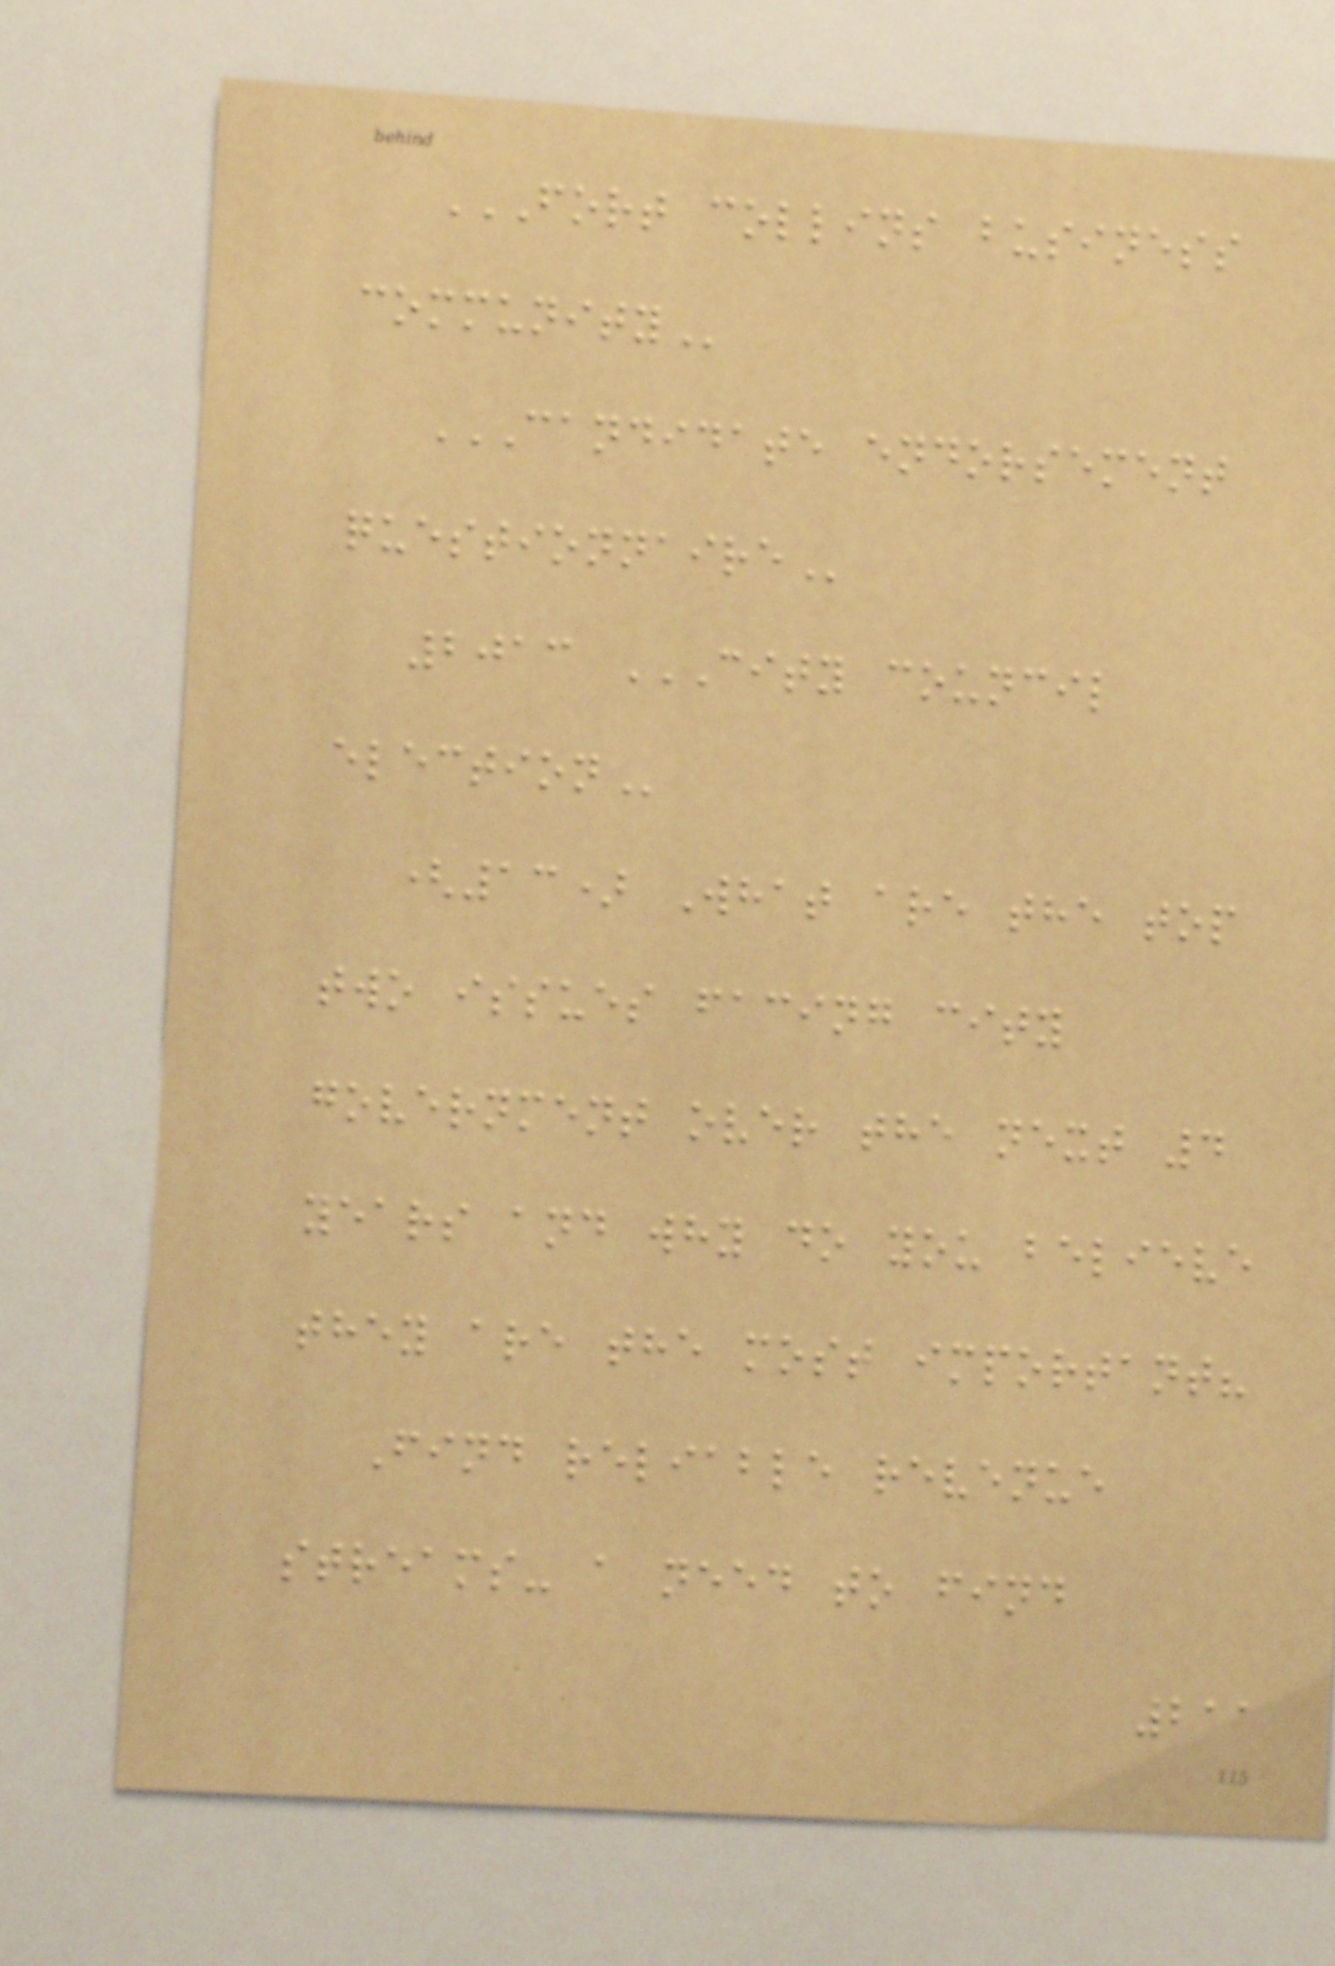FORT COLLINS BUSINESS
COMMUNITY
CANDIDATE ENDORSEMENT
QUESTIONNAIRE
2013 CITY COUNCIL
ELECTION
(13) What are the top
two issues facing city
government over the next 4
years and why do you believe
they are the most important?
Find reliable revenue
streams- a need to find
211
